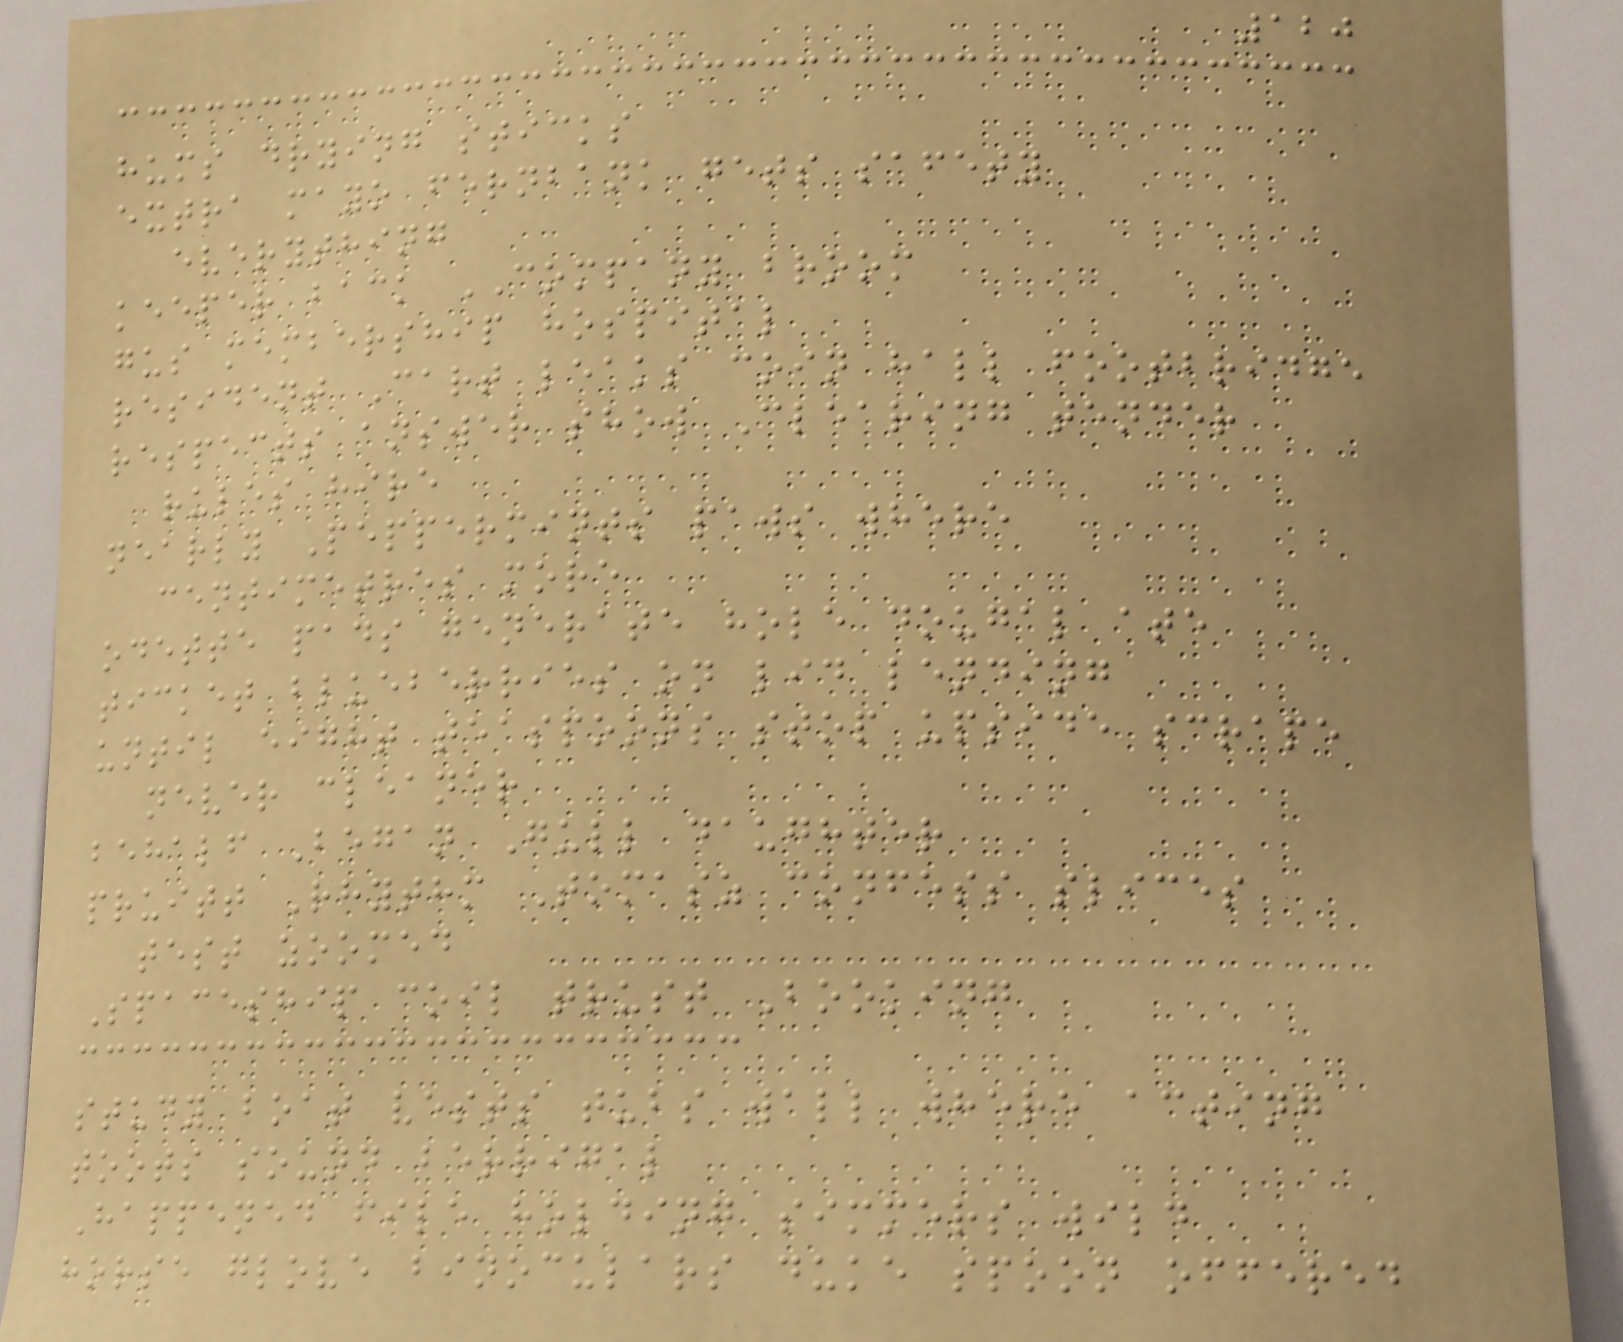120
hums drying sticks
extra mayo fernbank gets safety
everything
keeper back COMPANY broom
gus membership hospital
resident Cart leaks coin hall footbridge
respects answer show Clearing tender
rules hire
nearly Peppermints paws where
centimetres more
odette pads generate hole dougal ate
ticket blueberries on lid lending
until eight teaspoons stop upside scrape
never cleaner
behalf Began Gull daughter
pruitt Rhythm Tomasz confess slices
test zoomed
Spaceship coil trust Booking
study boat vests tubs wall where acting
toots sound berrigal
Happened file holding simmers wild
horse glove binoculars duke spoon offered
